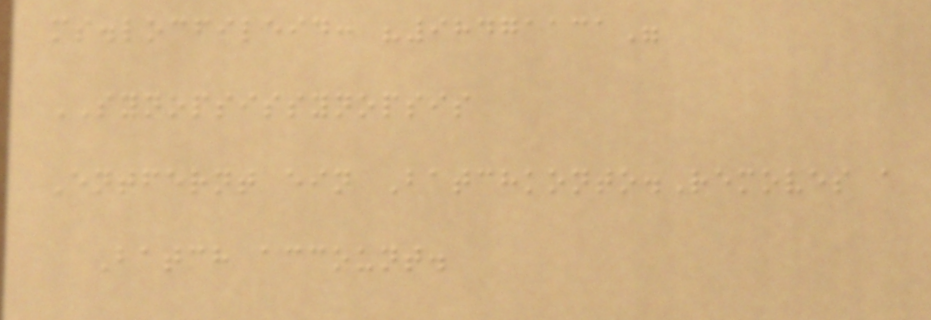ms.locfileid: "98471131"
SYNOPSISSYNOPSIS
Entfernt ein Batchkonto.Removes a
Batch account.
